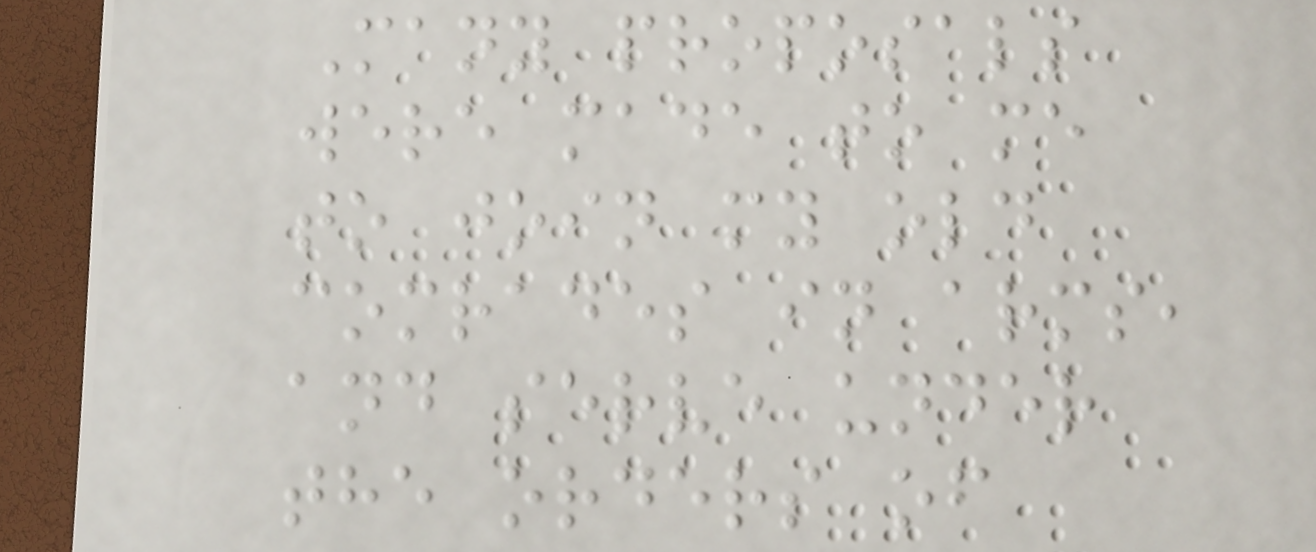Many proposals
were made to me
to join my old
comrades in arms,
and serve under
the orders of
